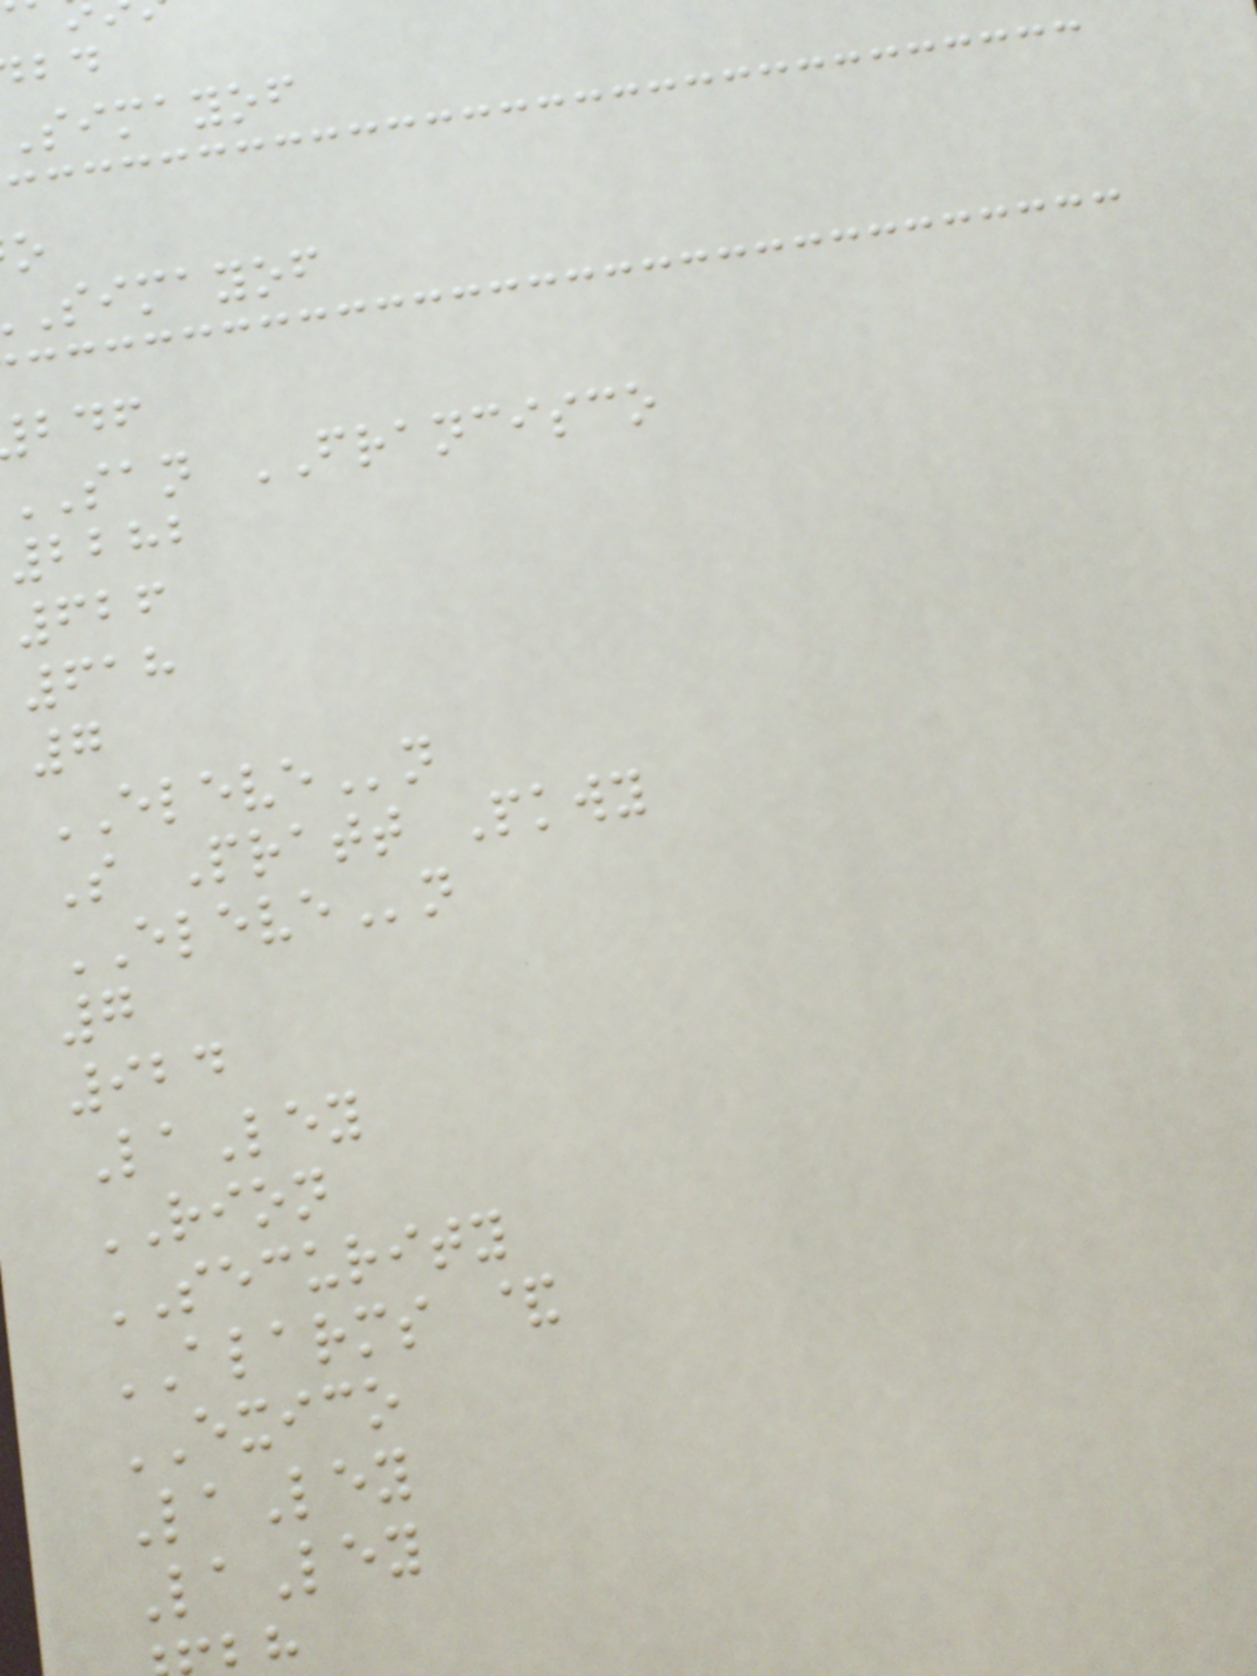simayof
simayof
SAN FRANCISCO
2282
626
618
7
ELEVEn
S Pratt Pkwy
ELEVEn
7
924
LaLey
RION
SECURITY
ALARMS &
EXICO
LaLey
LaLey
